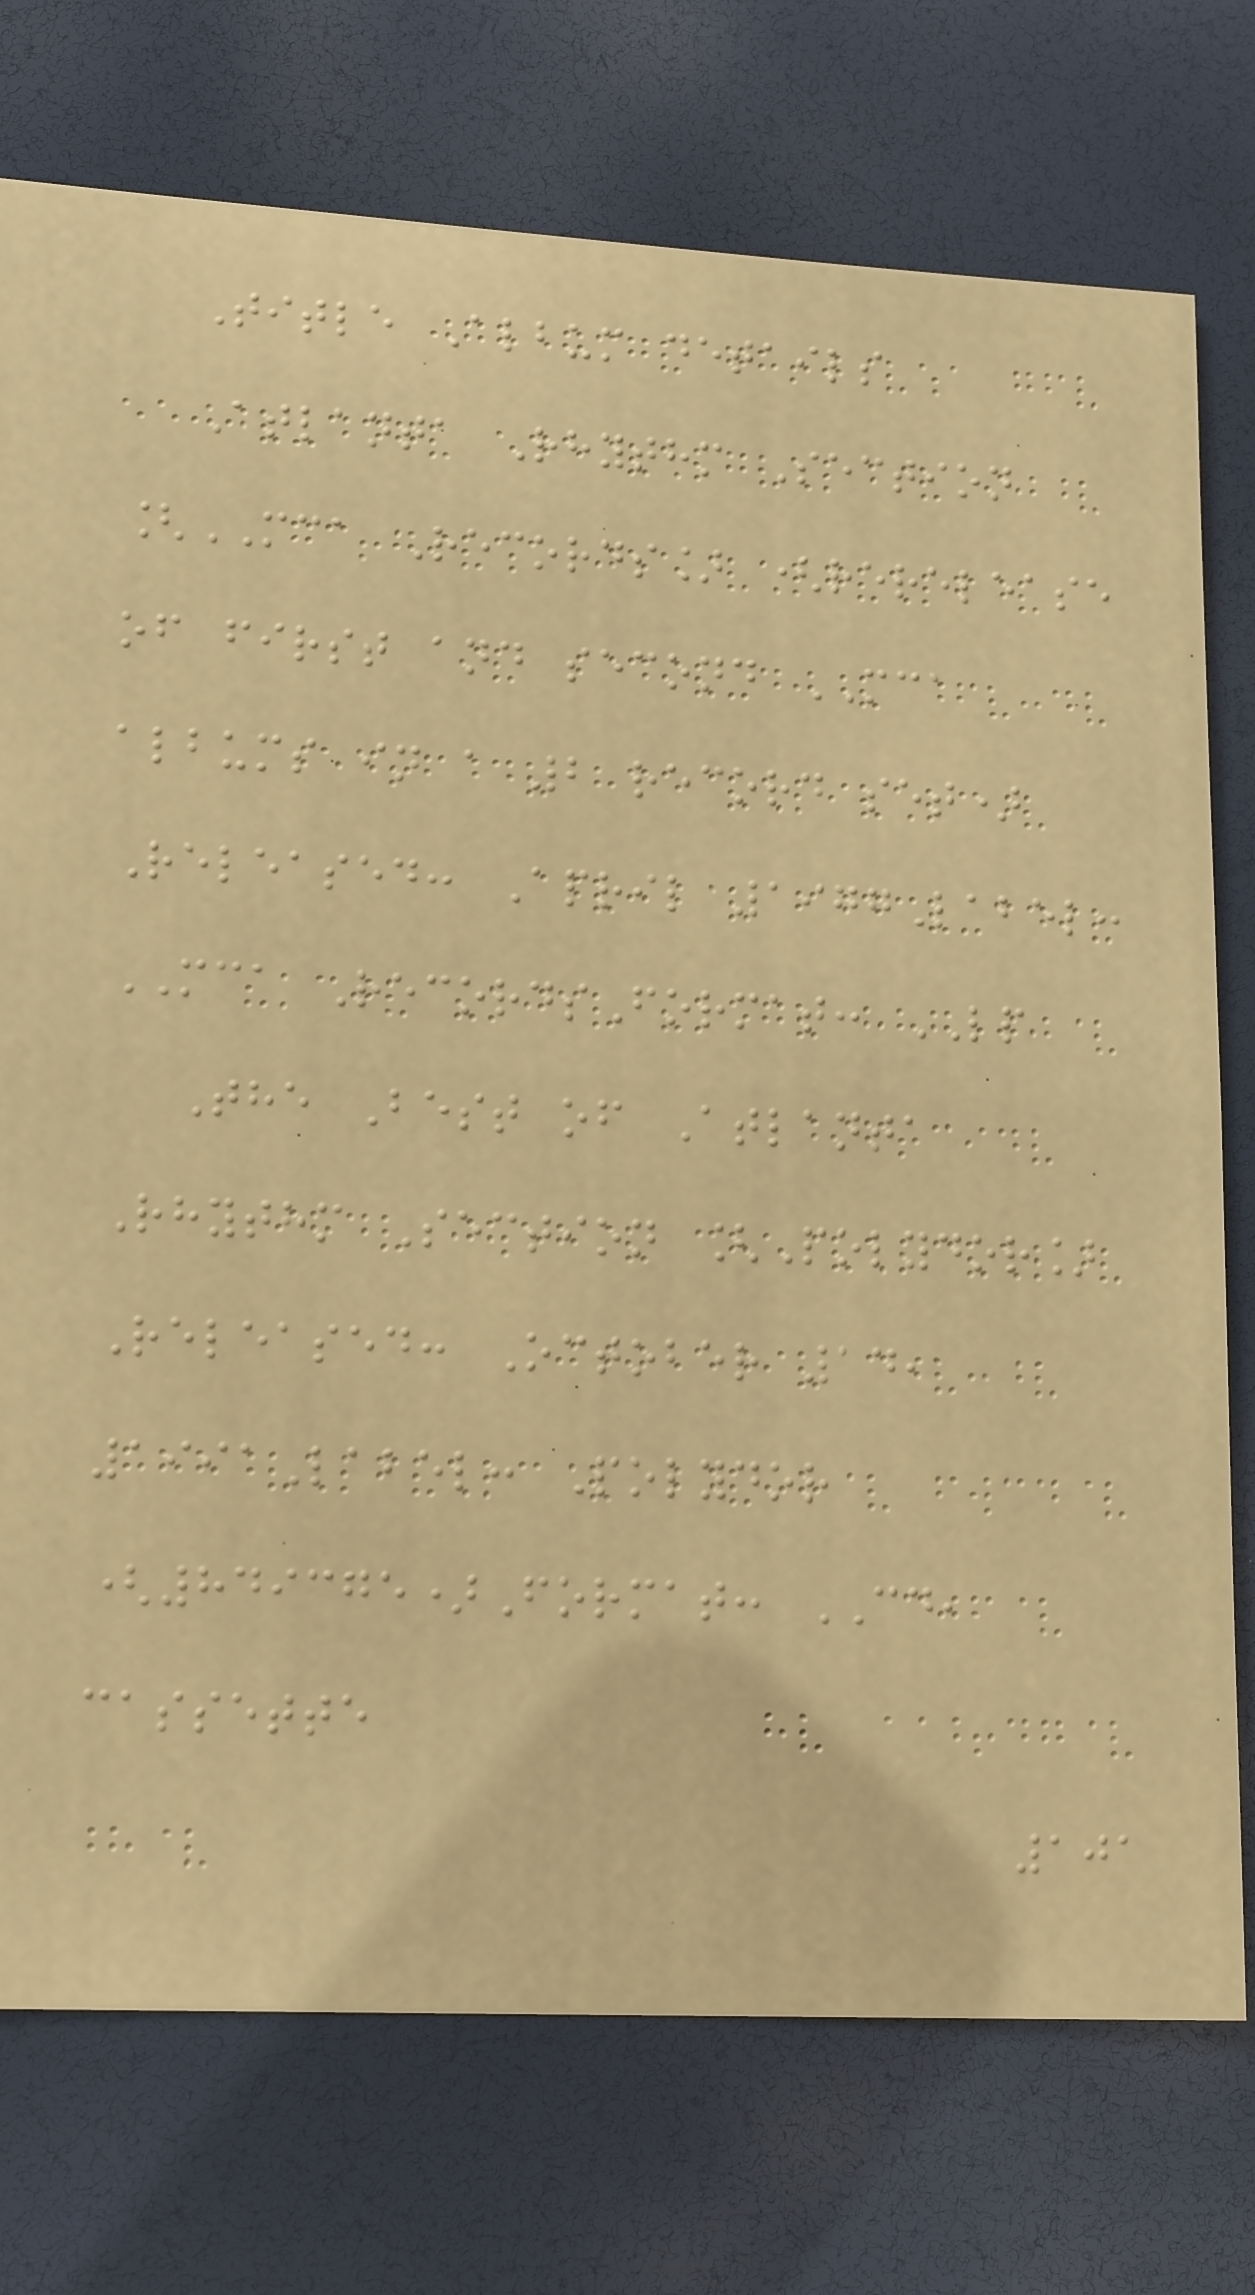Title Album details
Atlanta Rhythm Section
[MCA Records] (rerelease
of first and second MCA
albums in a 2 record set)
Released: April 1977Label:
MCA RecordsFormat: LP
The Best of Atlanta
Rhythm Section [Polydor]
Released: October 14,
1991Label: Polydor
(849375)Format: CD,
cassette
101
